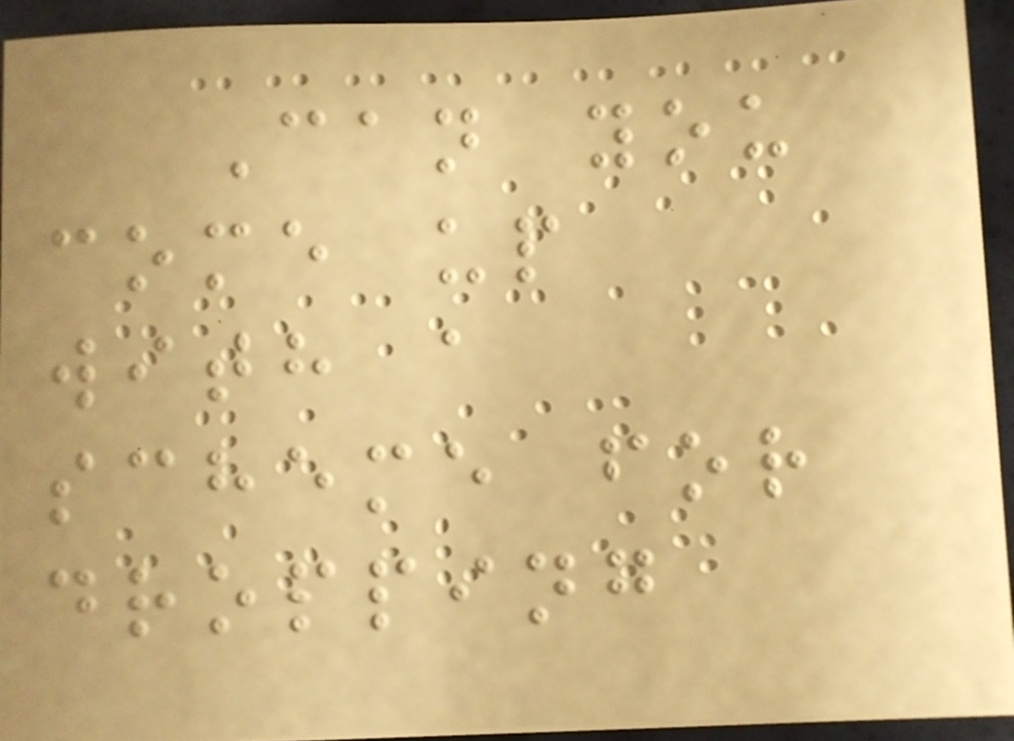Can you
come up
with a
scheme for
dropping
